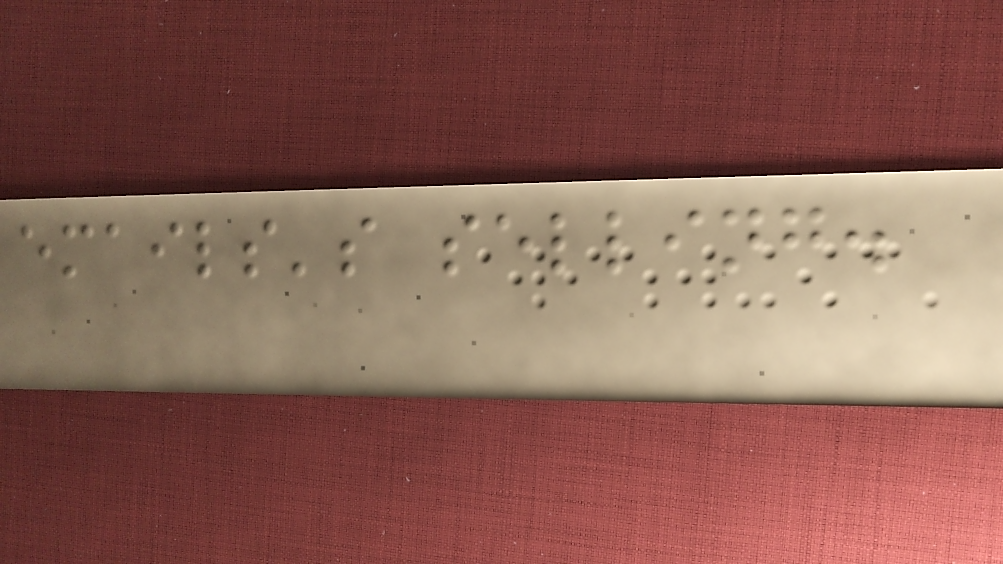emails's selling.
